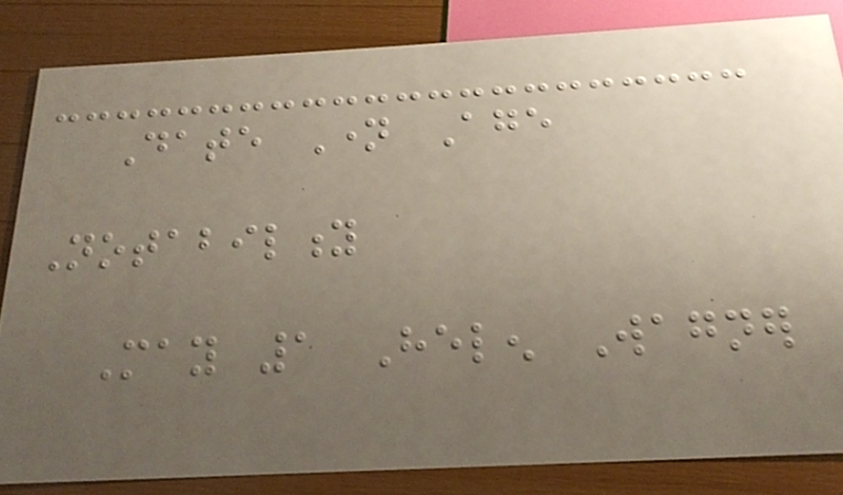Date Name Age
Notability
May 1 Helen Wagner
